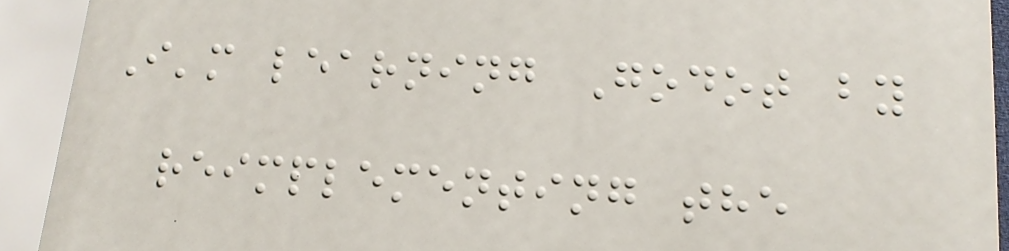I'm learning Godot by
reimplementing the
